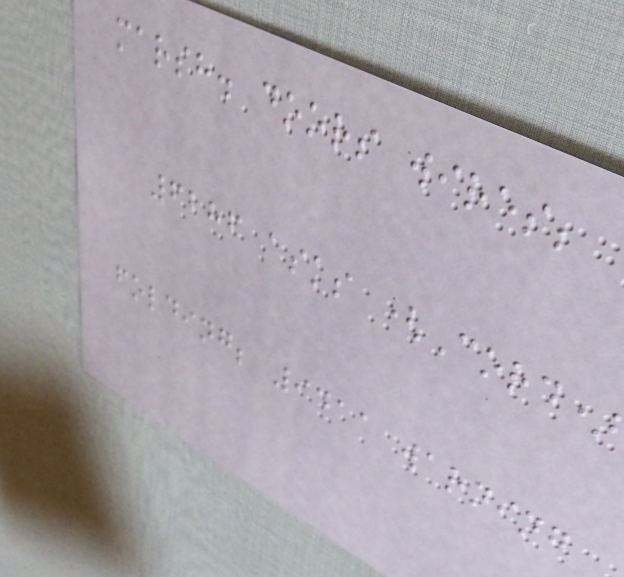marsh. doors wires;
6286 asks (Cord)
folding; 9411 warning
